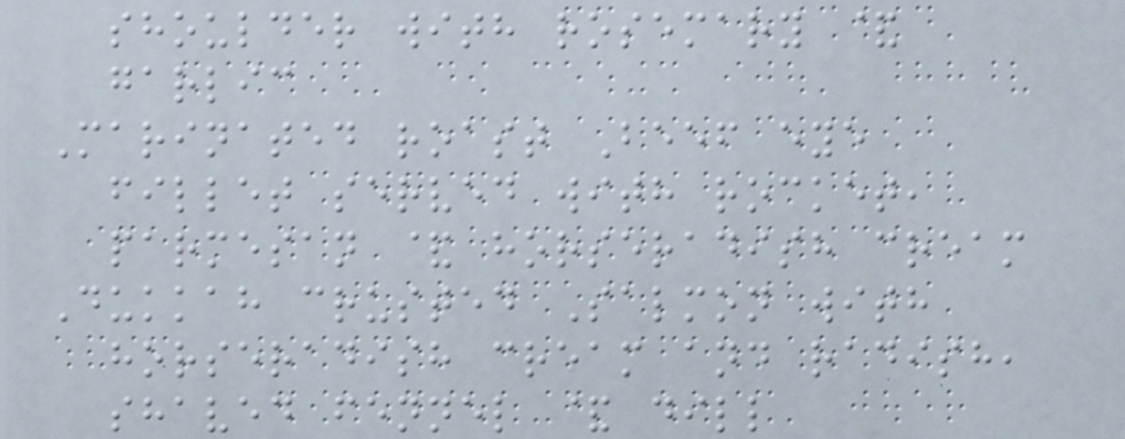shoulder with rosemary &
garlic
Marinated roast Beef eye
fillet served with rocket,
parmesan & horseradish cream
Dukkah crusted Salmon with
horseradish cream and radish,
shaved fennel & dill
